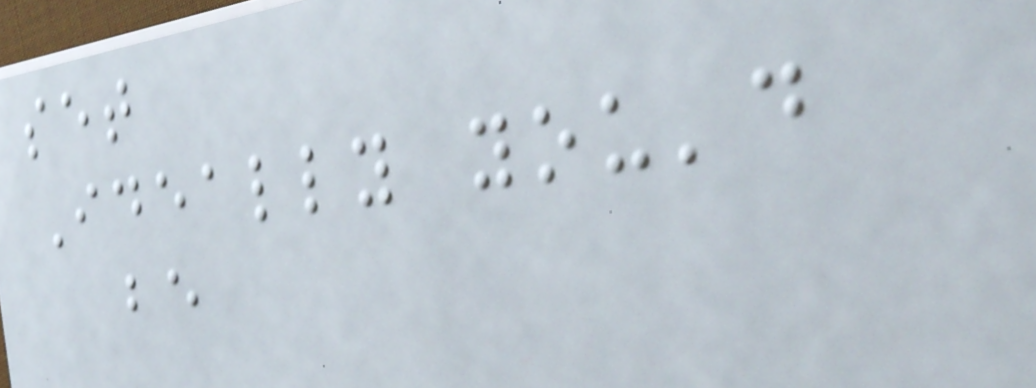set
Ideally you'd
be
